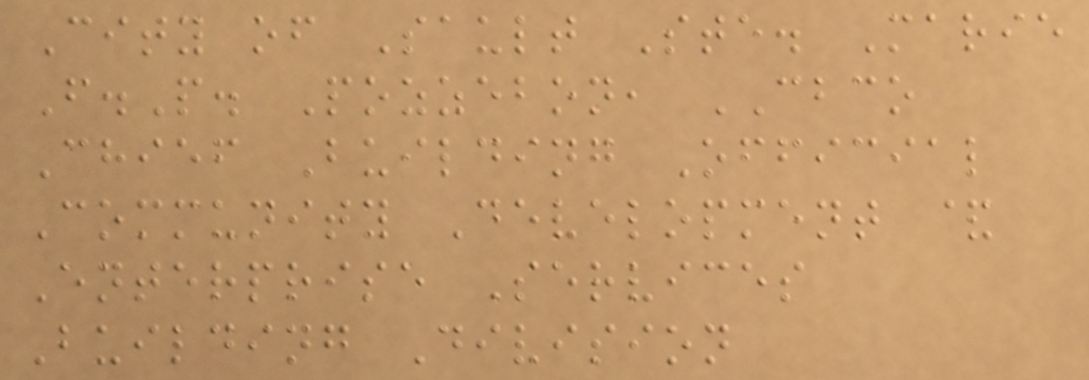City of Sault Ste. Marie
F.P. Pozzebon, CBCO
Chief Building Official
Community Development &
Enterprise Services
Building Division
